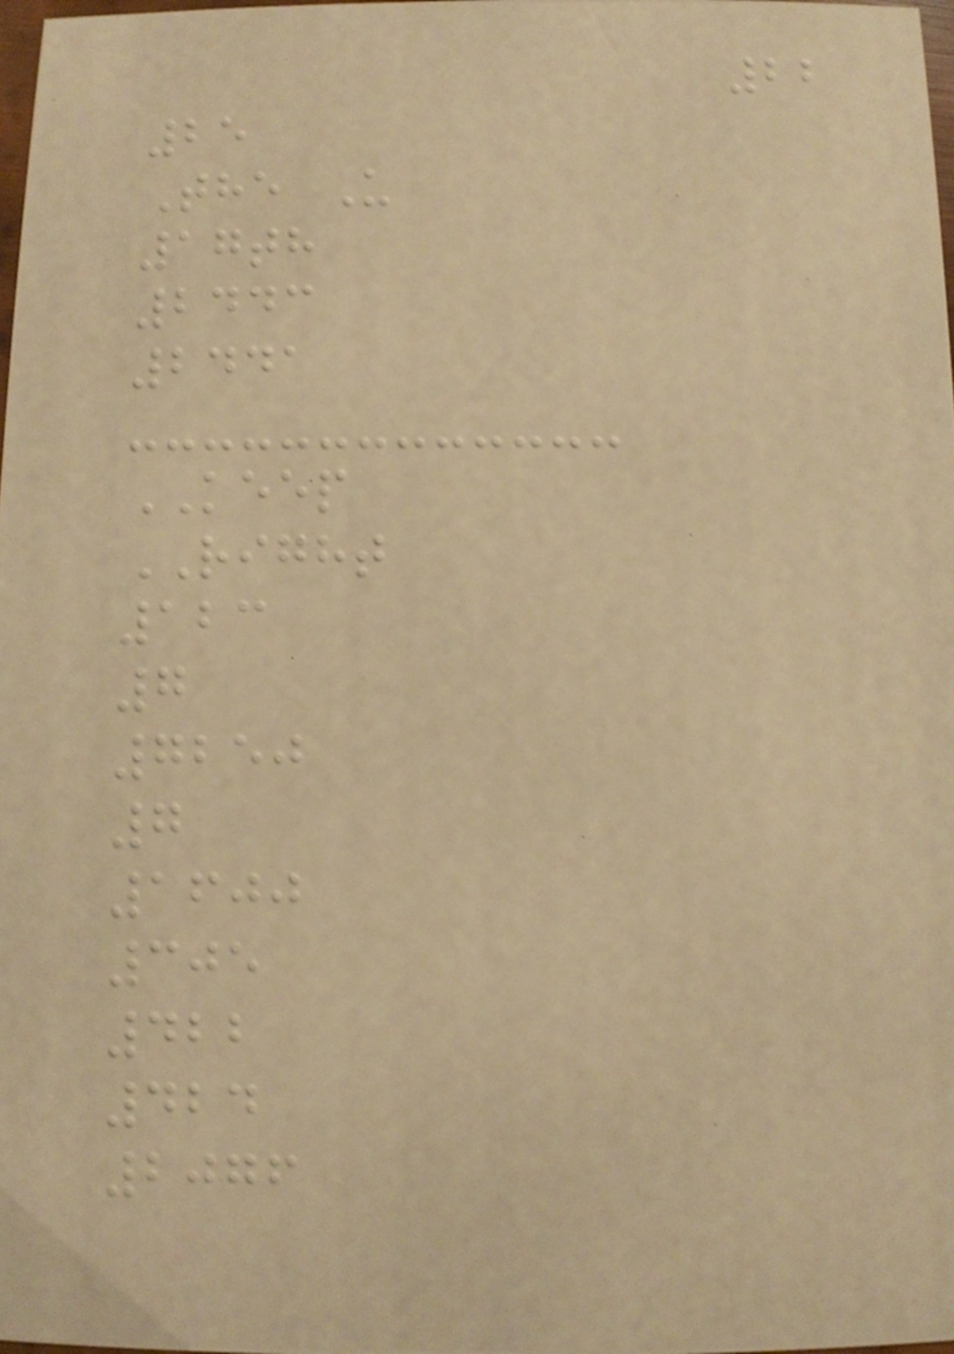22
25
The U
17th
2443
2441
KEEP
RIGHT
123
7
7250
7
1600
305
422
424
2076
